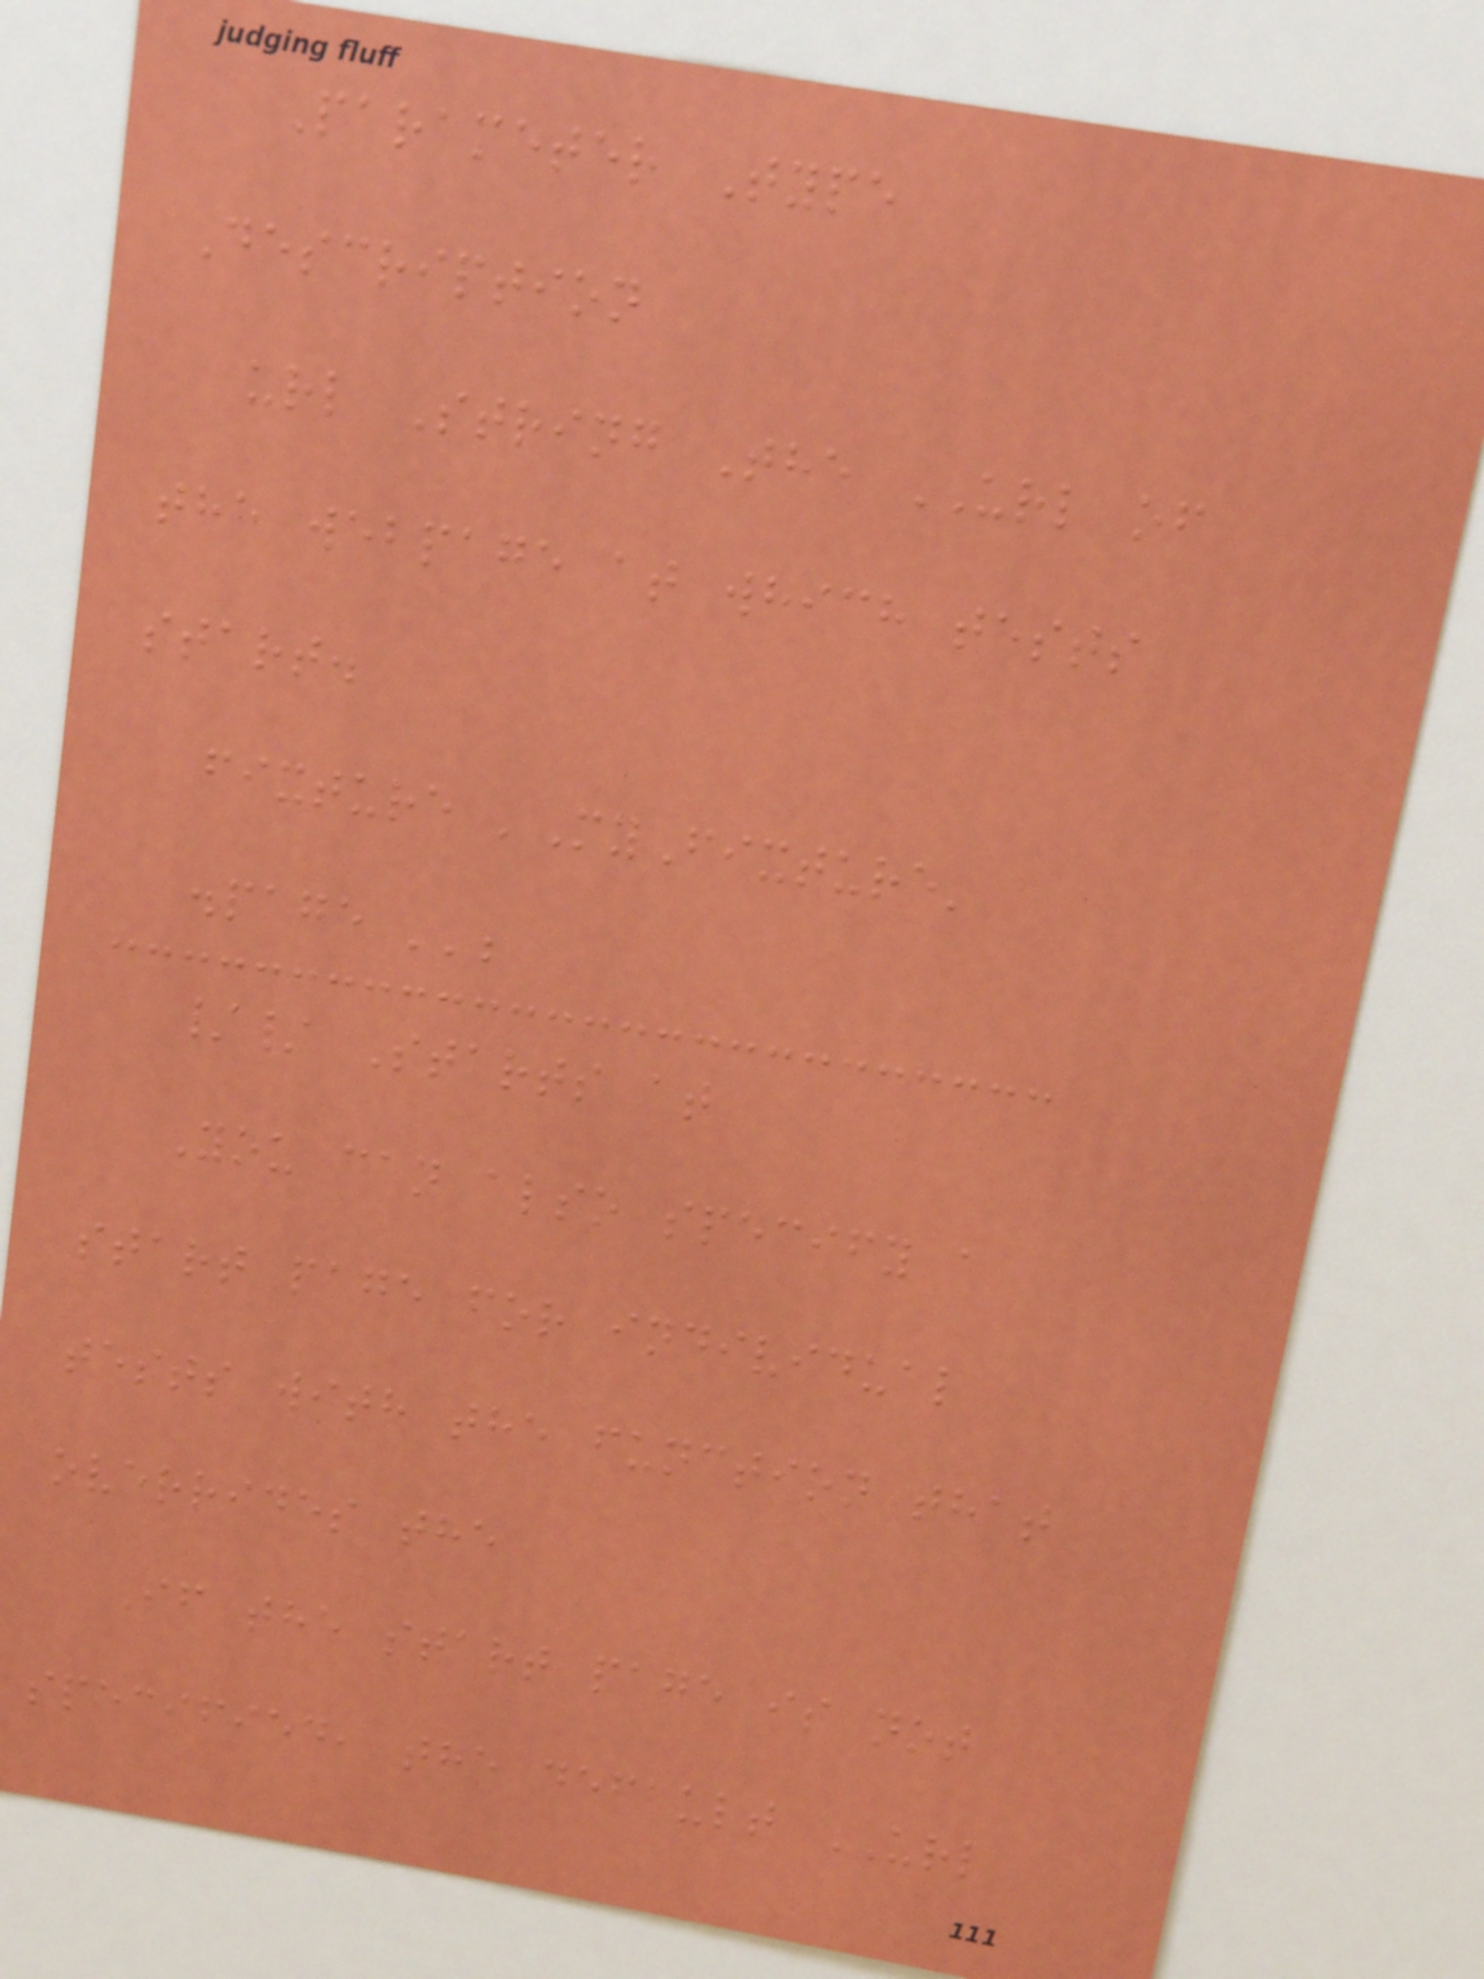Parameter Type
Description
url String The URL of
the webpage at which tests
start.
fixture 'MyFixture'
.page '';
// Starts at
You can also specify a
start page for individual
tests with the function that
overrides the
If the start page is not
specified, the default URL
